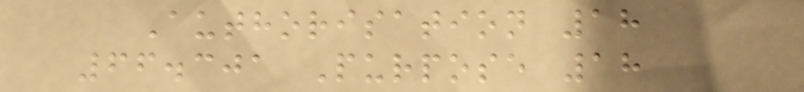Authorisation 18
66.301 Purpose 18
